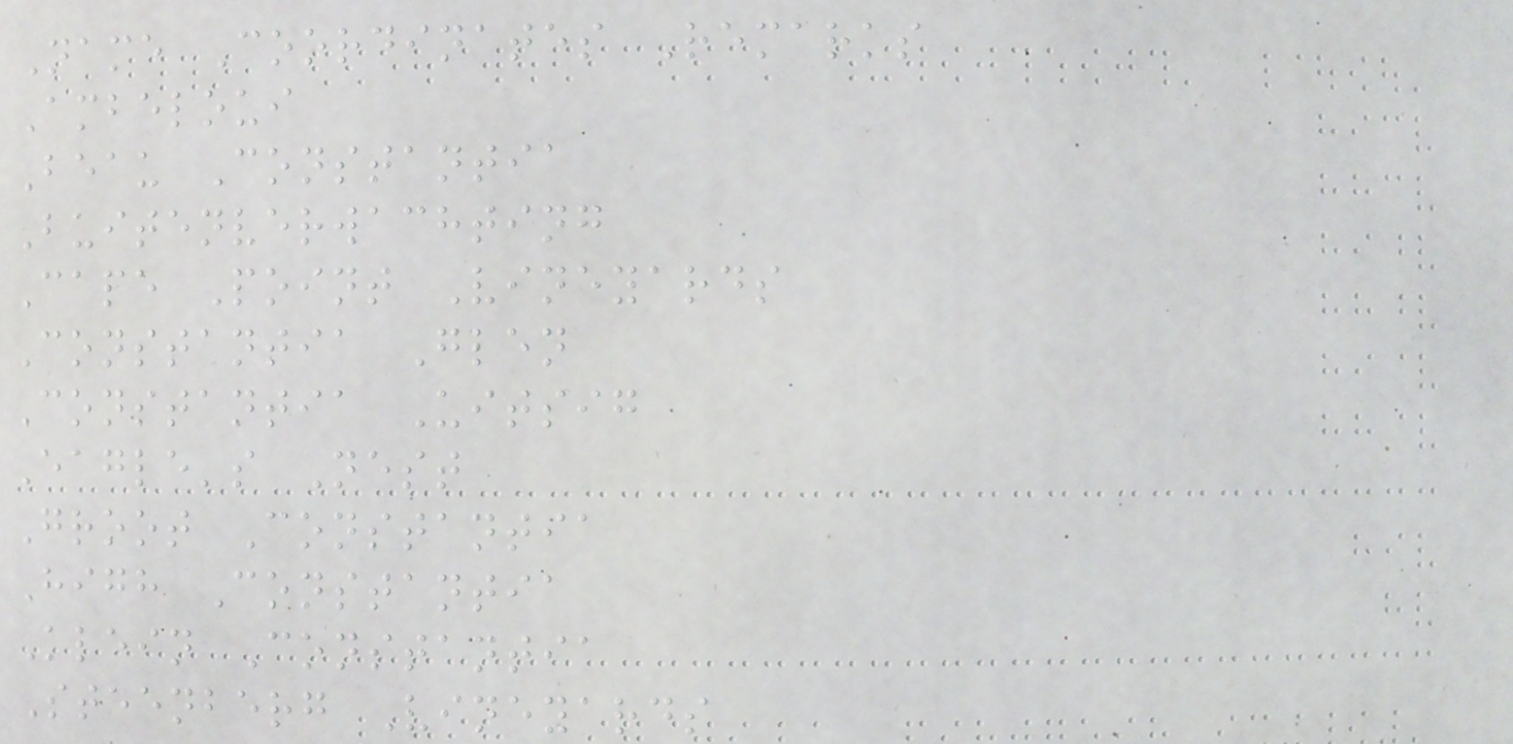Name Coordinates Remarks
Ambeloui
Beau Constantia
Buitenverwachting
Cape Point Vineyards
Constantia Glen
Constantia Uitsig
Eagle's Nest
Groot Constantia
High Constantia
Klein Constantia
Steenberg Vineyards
